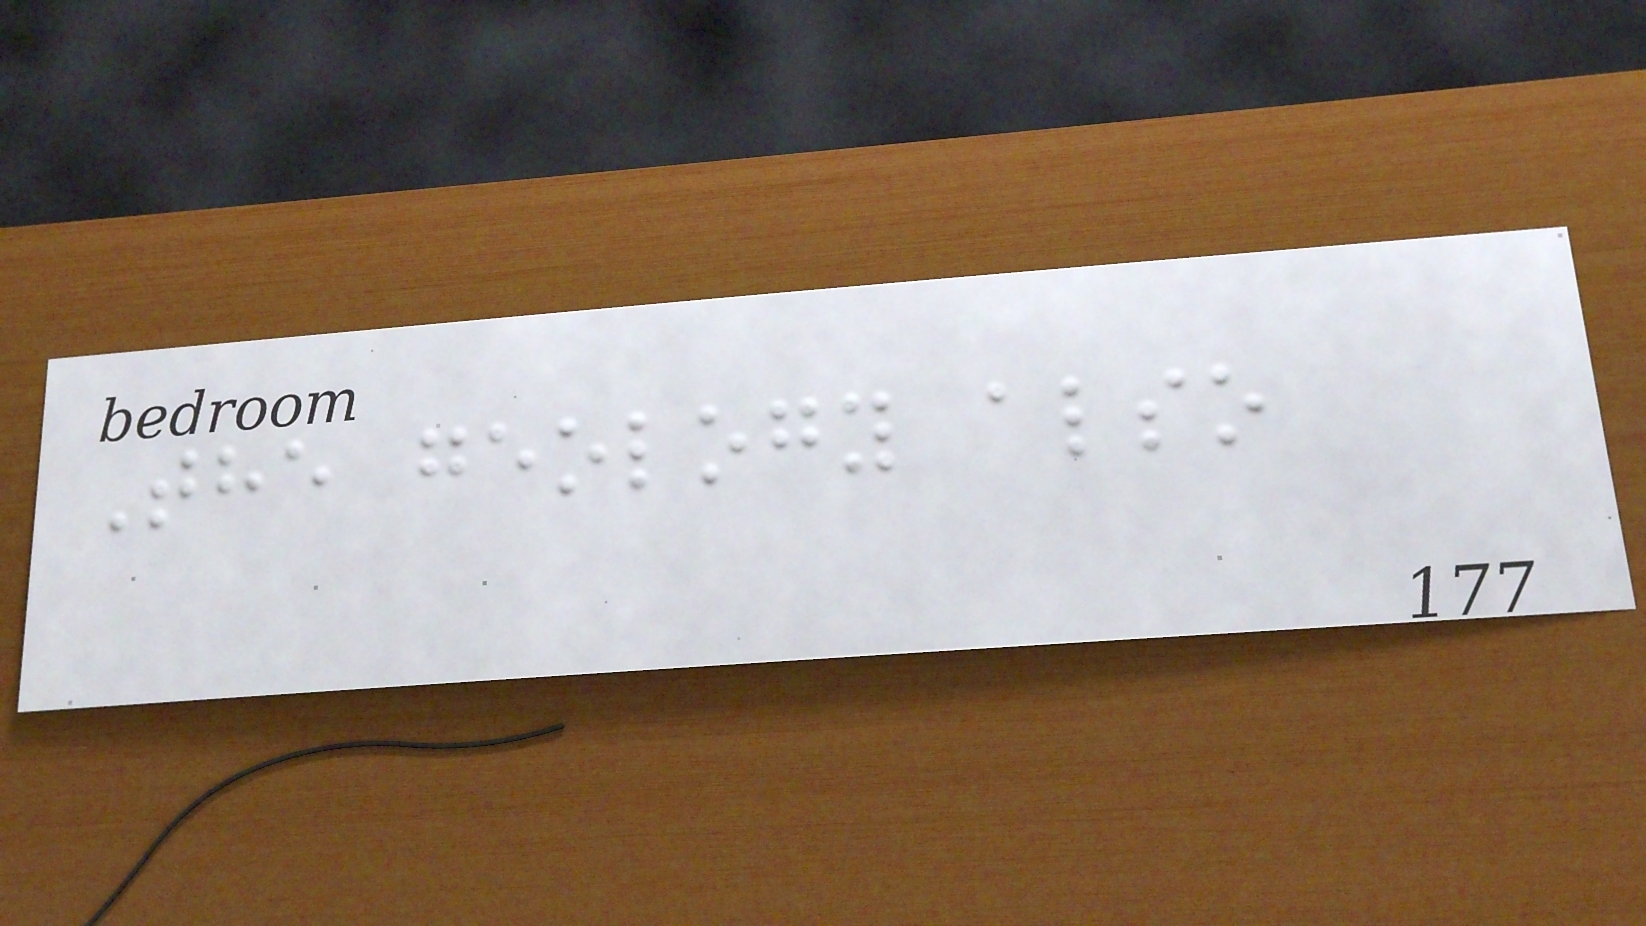The geology also
